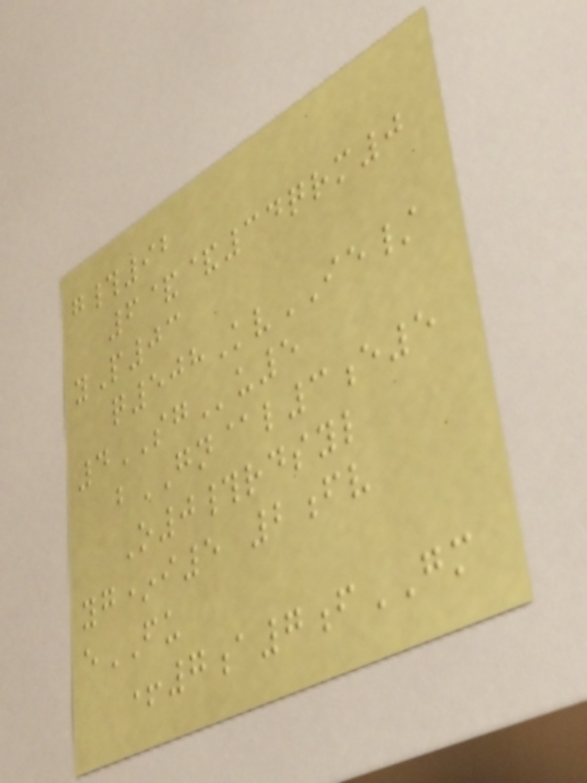g#92
6&&34qrm0
yP03
q508KvIE/
4SGu5
bGN@l3e5
O0#rdsyl
yg*i5 2fv
eFU
+7a7fGM
